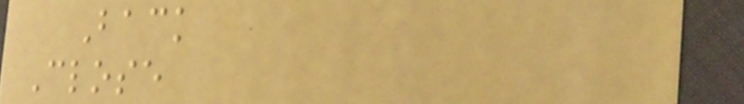Back
Close
